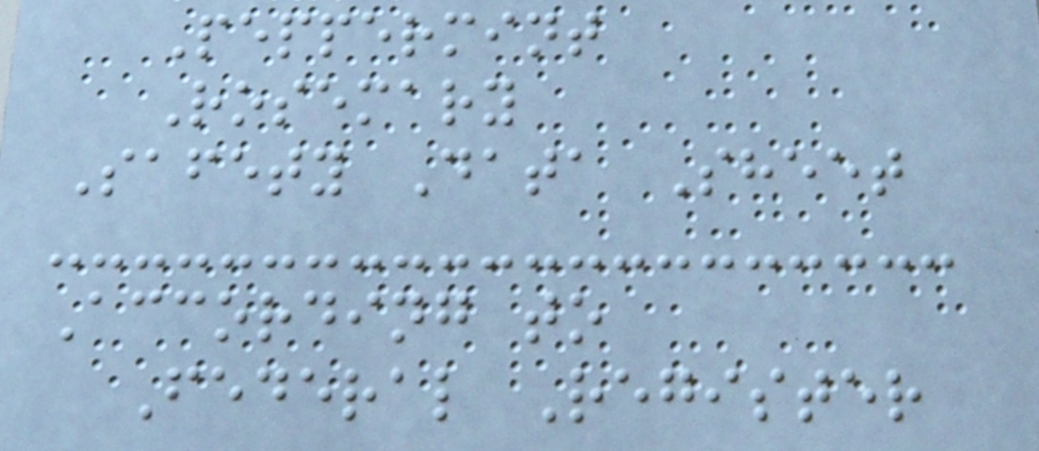Peppermint
Rosemary
Safety Data Sheet
According to
Federal Register
